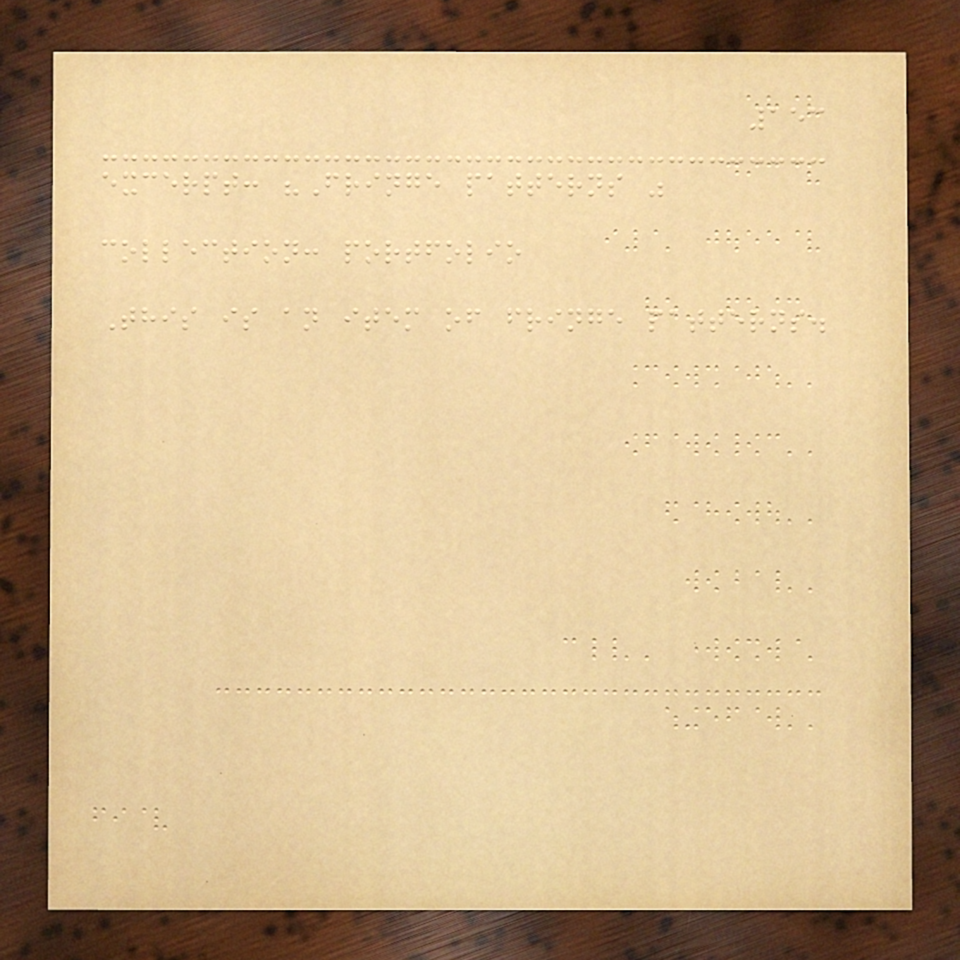153
excerpt: "Fringe patterns "
collection: portfolio
This is an item of fringe patterns.
